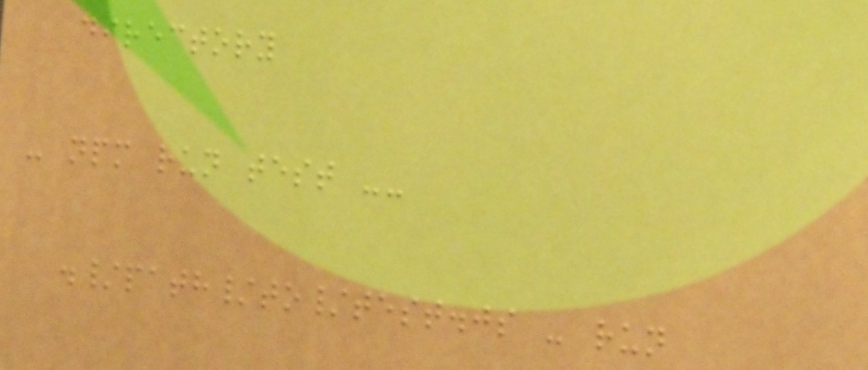directory
- npm run test --
./path/to/test.js - run
